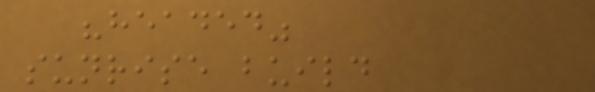"headed"
sunrise build
